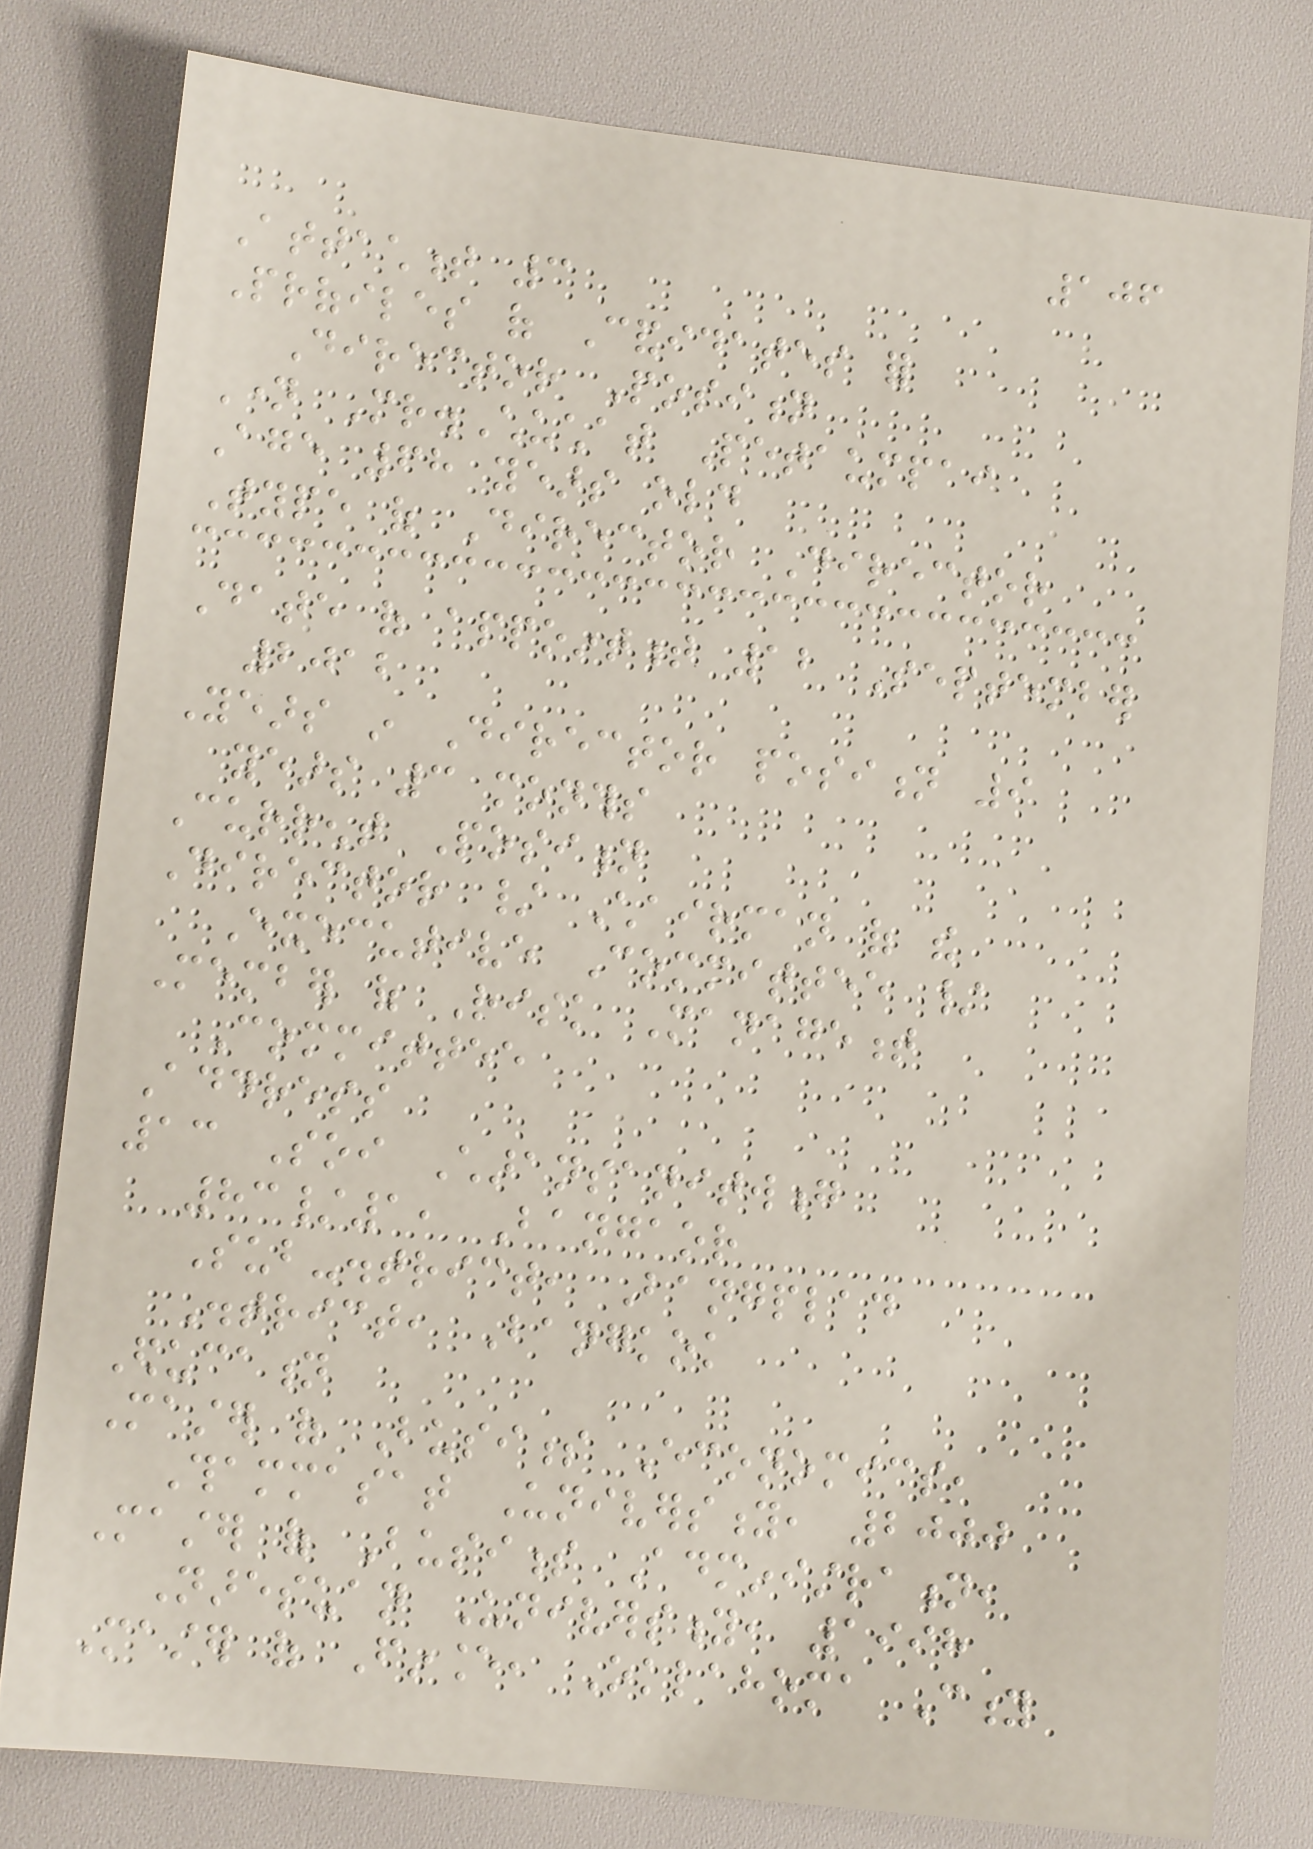106
Attachment 3
Profiles of Candidates for
Director Position
Name Mr.Chuchat Petaumpai
Age 68 years old
Type of Director Director
Date of appointment 12 September
2012
Years in Director position 9
years 3 months
Current Position
Director / Chairman of the
Executive Committee /
Member of Risk Management
Committee
Address
13 Soi Charansanitwong
83/1, Bangaor
Sub-district, Bangplad
District, Bangkok
Education
Master of Business Economics,
Thammasat University, 2000
Master of Business Administration,
Naresuan University, 1998
Master of Finance, Oklahoma City
